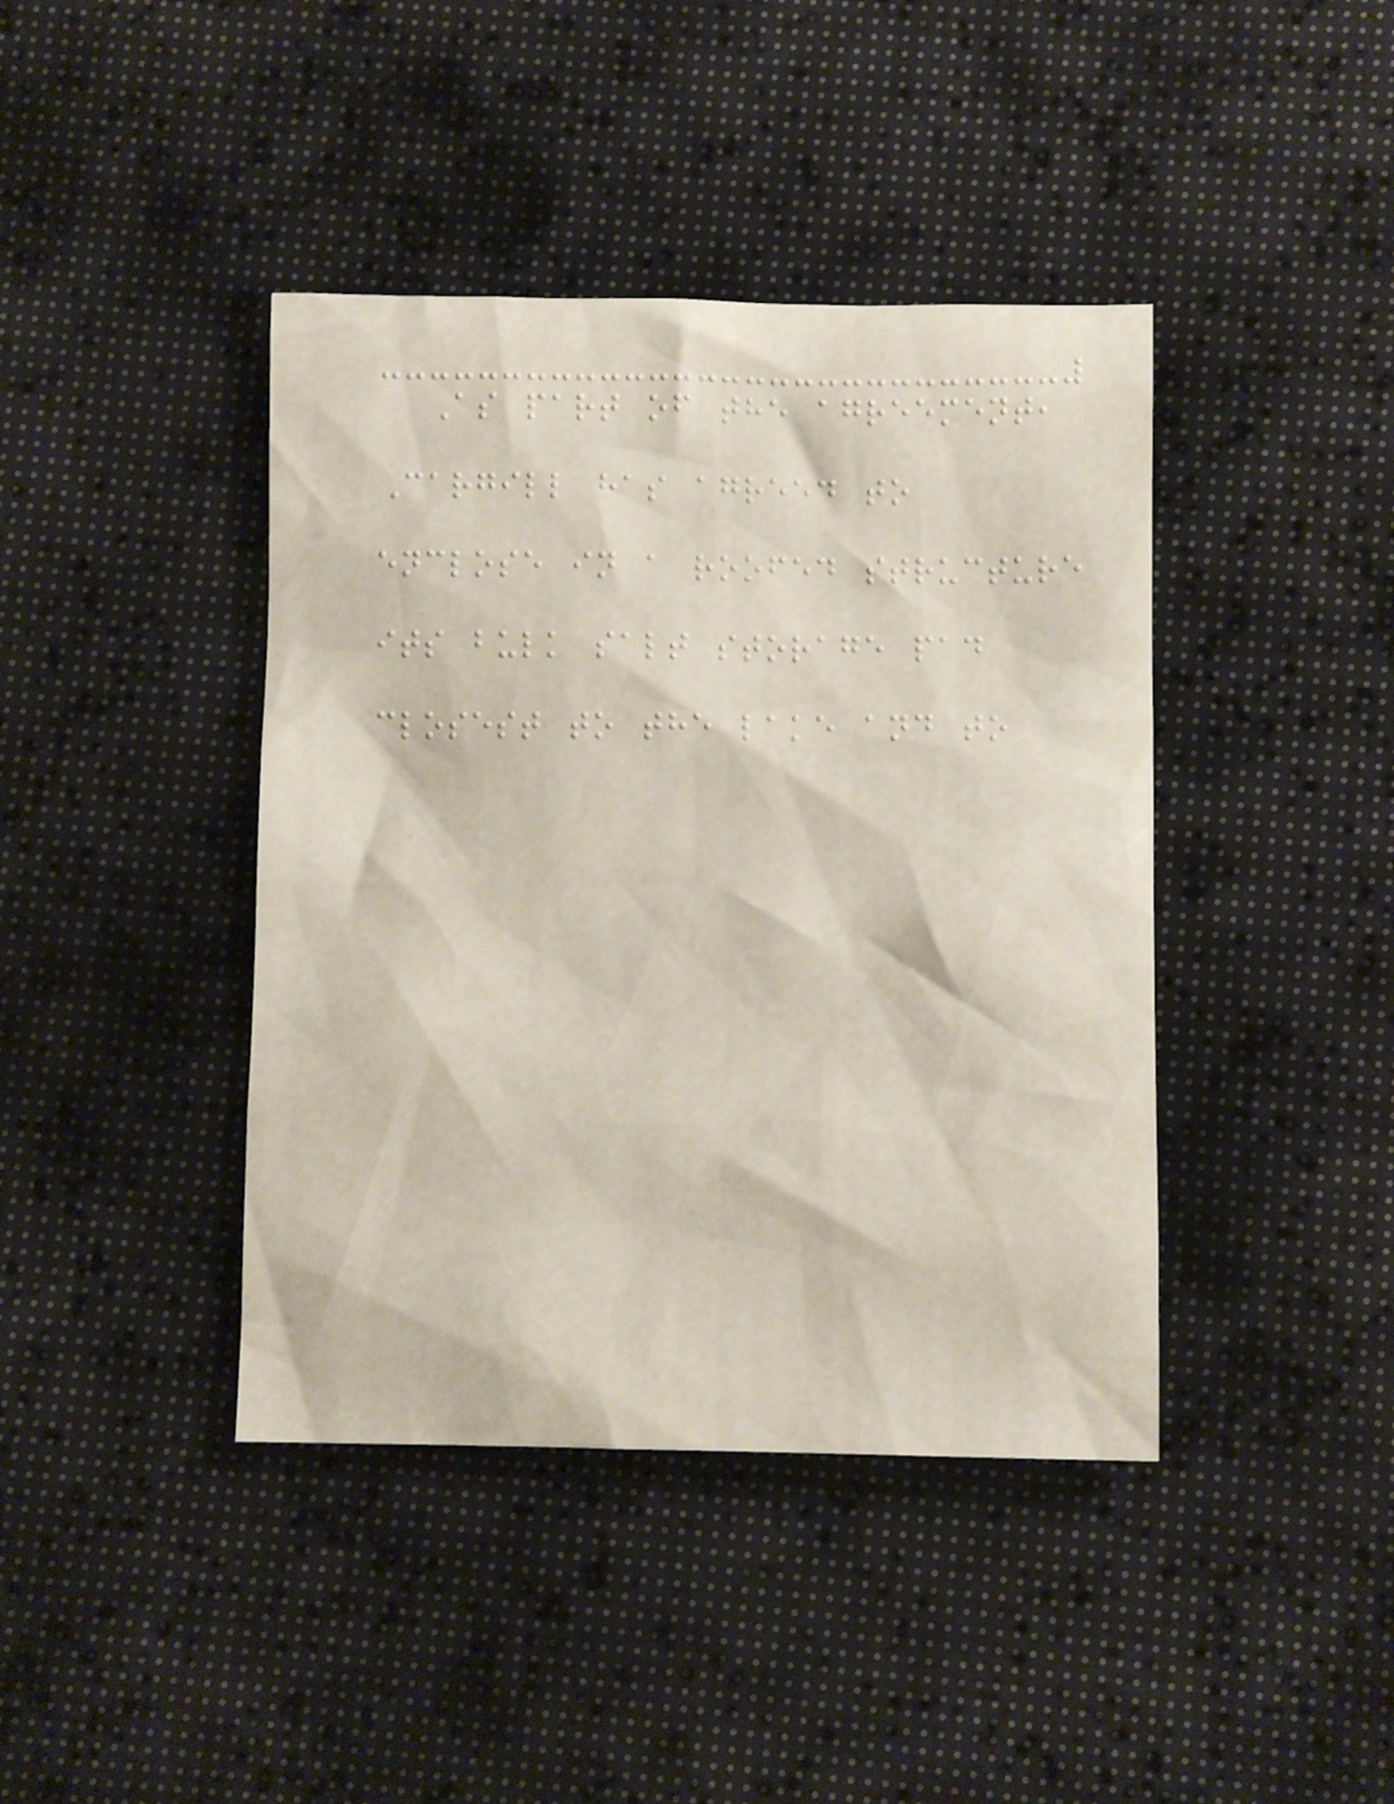As part of the agreement,
Cargill has agreed to
enclose in a roofed structure
its bulk salt storage pad
closest to the lake and to
